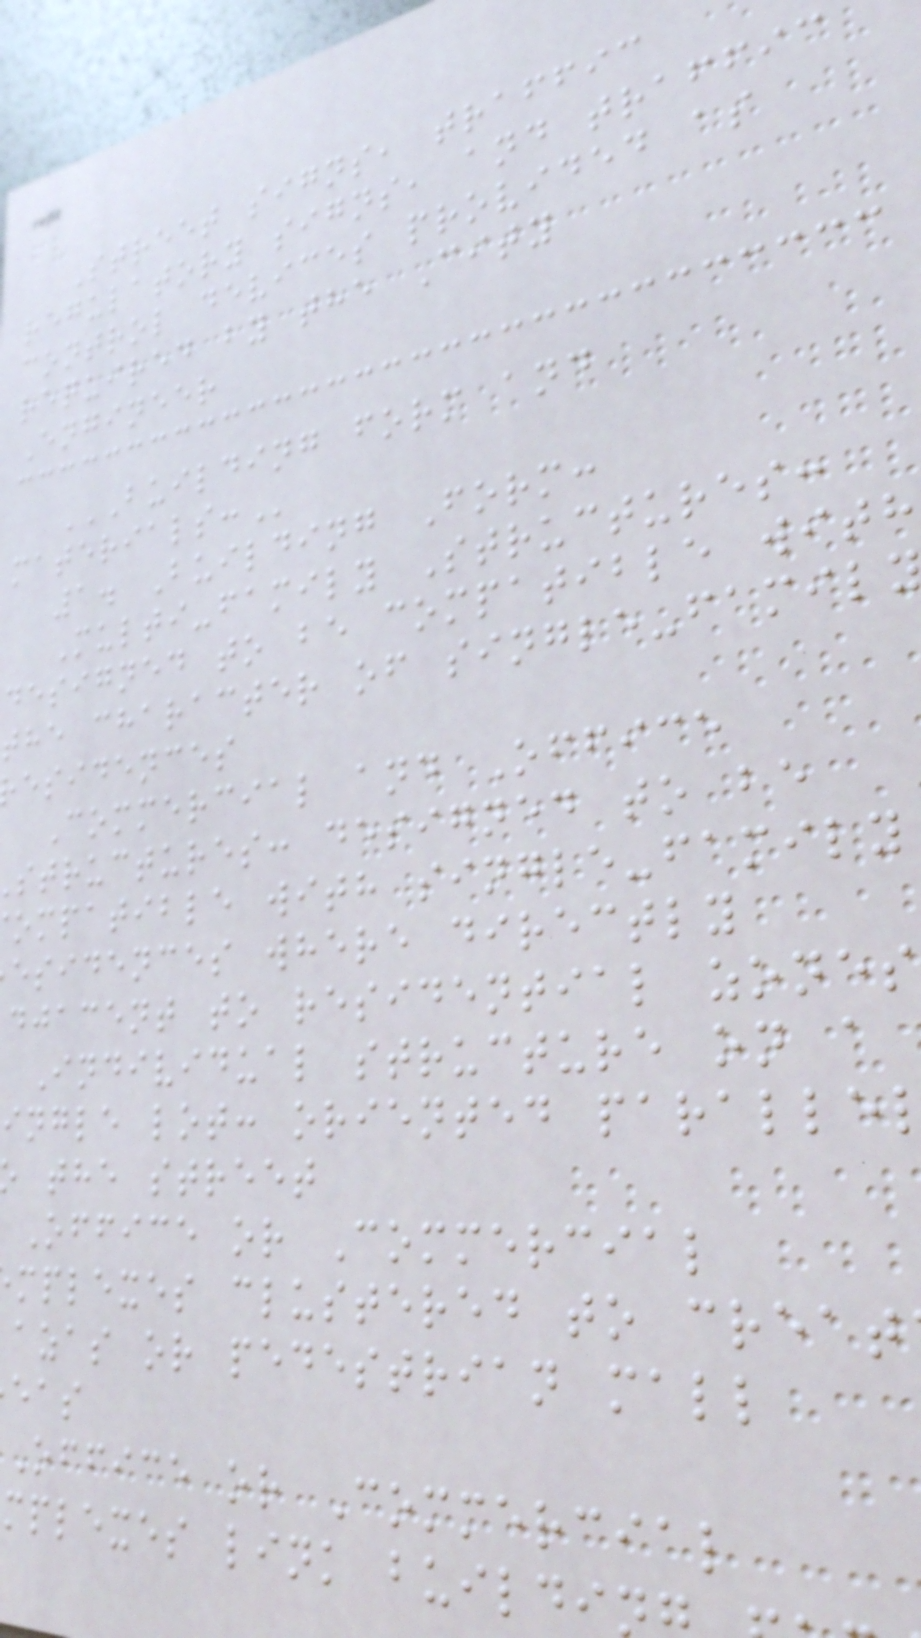Street signs, traffic
regulatory signs, and traffic
control devices provided as
required by the City
Engineer
BUILDING FORM AND
1. Building Form:
Multi-family Structures:
designed to be compatible with
the character of single-famil
esidences
Commercial and Office
structures: designed to be
ompatible with single-family
esidences where directly
djacent to residential zones
Individual structure on a
ingle lot: oriented paralle
the street
Office or Commercial
mplexes clustered to creat
azas or pedestrian mall
Office or Commercial
mplexes link buildi
